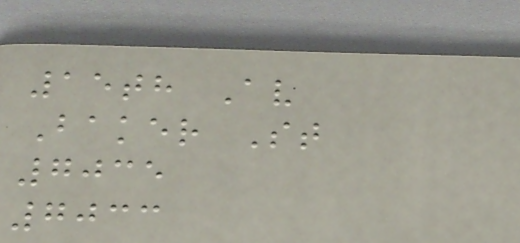15th Av
Baker St
7035
7033
